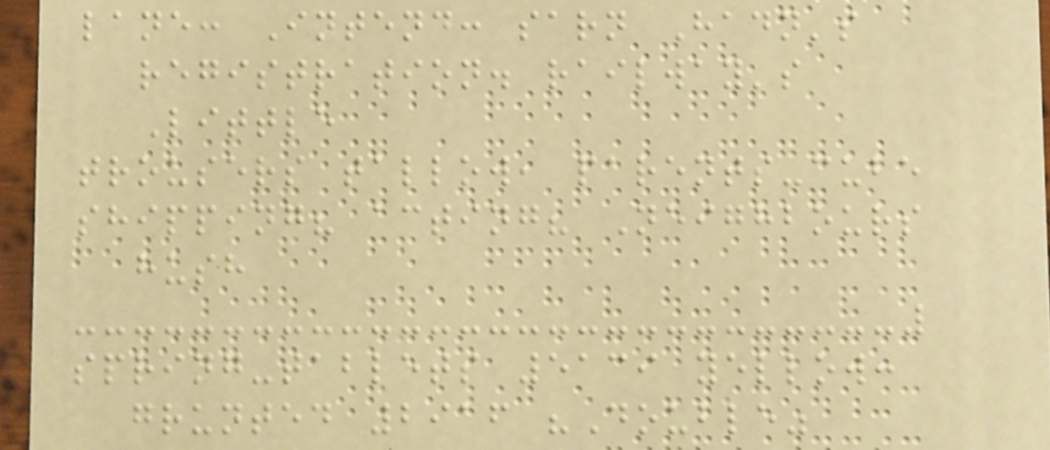lane: Intend: sarn Hadn's
registration. railway's
Little
trousers tallow, parents-cube
shipping? acting? Neighbours
hush
spring-tablets 5139 yellow:
grunted 2916 "Double"
